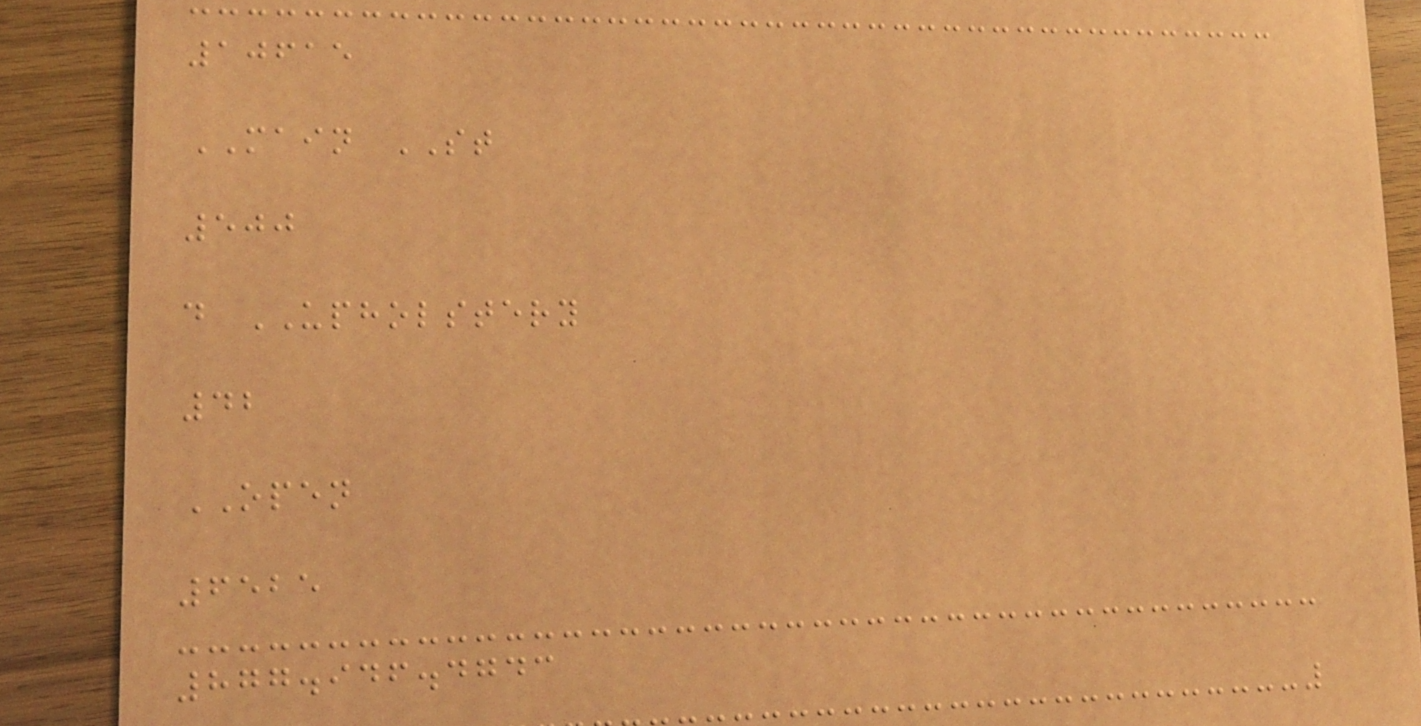10615
MAIN ST
500
d UPHOLSTERY
42
OPEN
6525
877.946.4743
